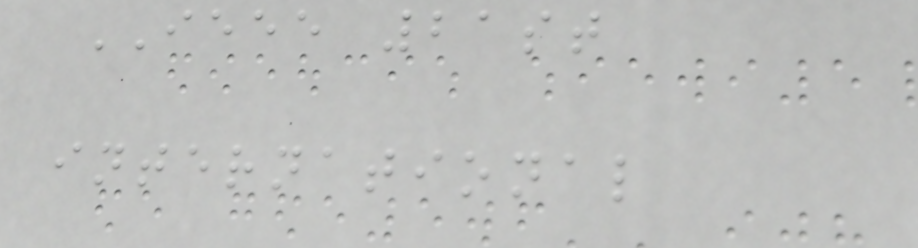IEEE 21st
international
